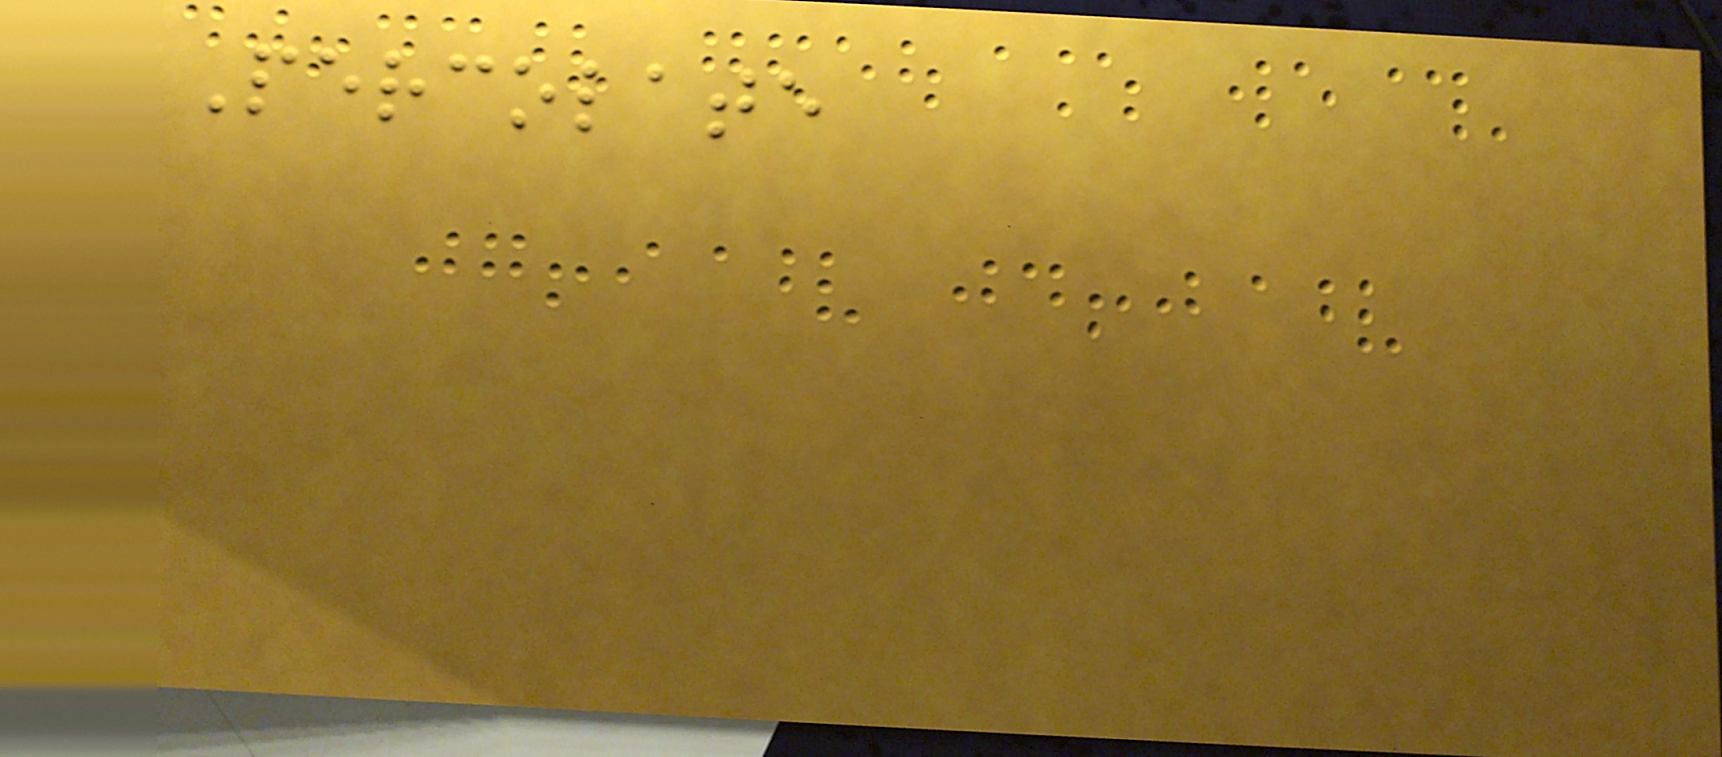Percolate
